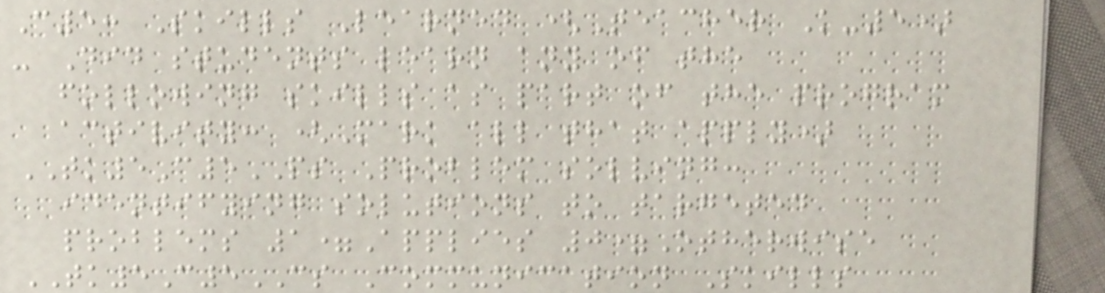C5: Skills Learned (Teacher K-5)
- Did students learn any of the
following skills as part of the program
activity: (Mark all that apply)
TK5C5PS Problem solving:
identifying solutions to targeted
problems 1=Applies 0=Otherwise
TK5C5CS Communication Skills
